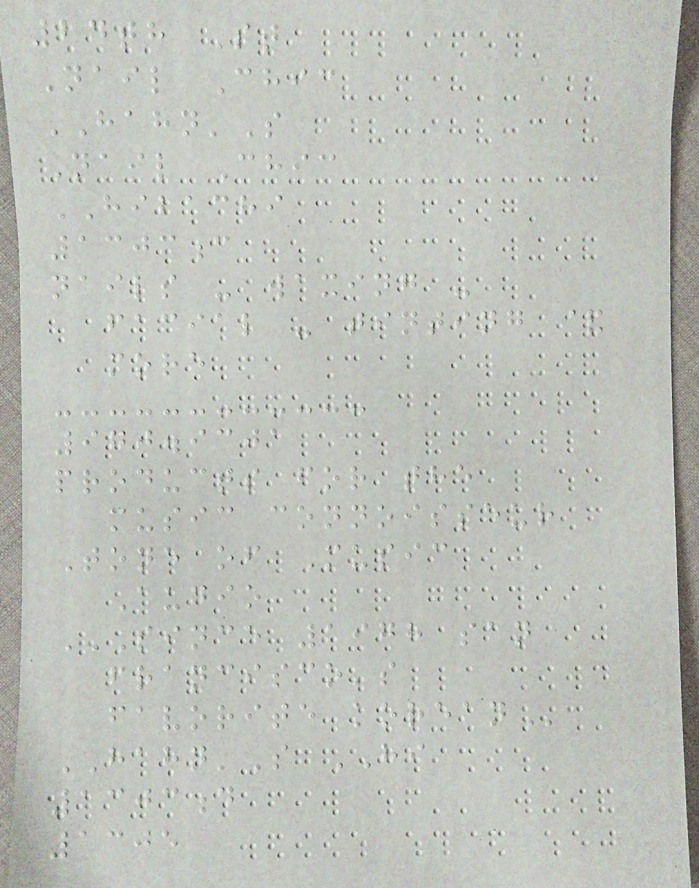24th St
Nail Chic
HAHN'S
Nail Chic
HIBACHI
1303c
nails - waxing -
facial - tinting &
more
970.9301
products for the
music connoisseur
Tone of Music
Audio
SINCE 1978 SAN
FRANCISCO'S
FAVORITE KOREAN
HAHN'S HI
1303d
1305
